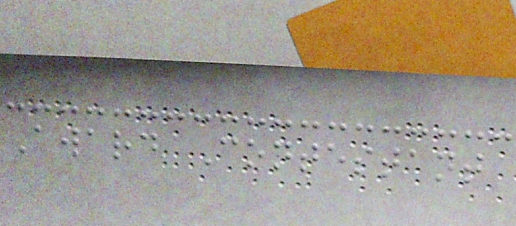Award Contestant
